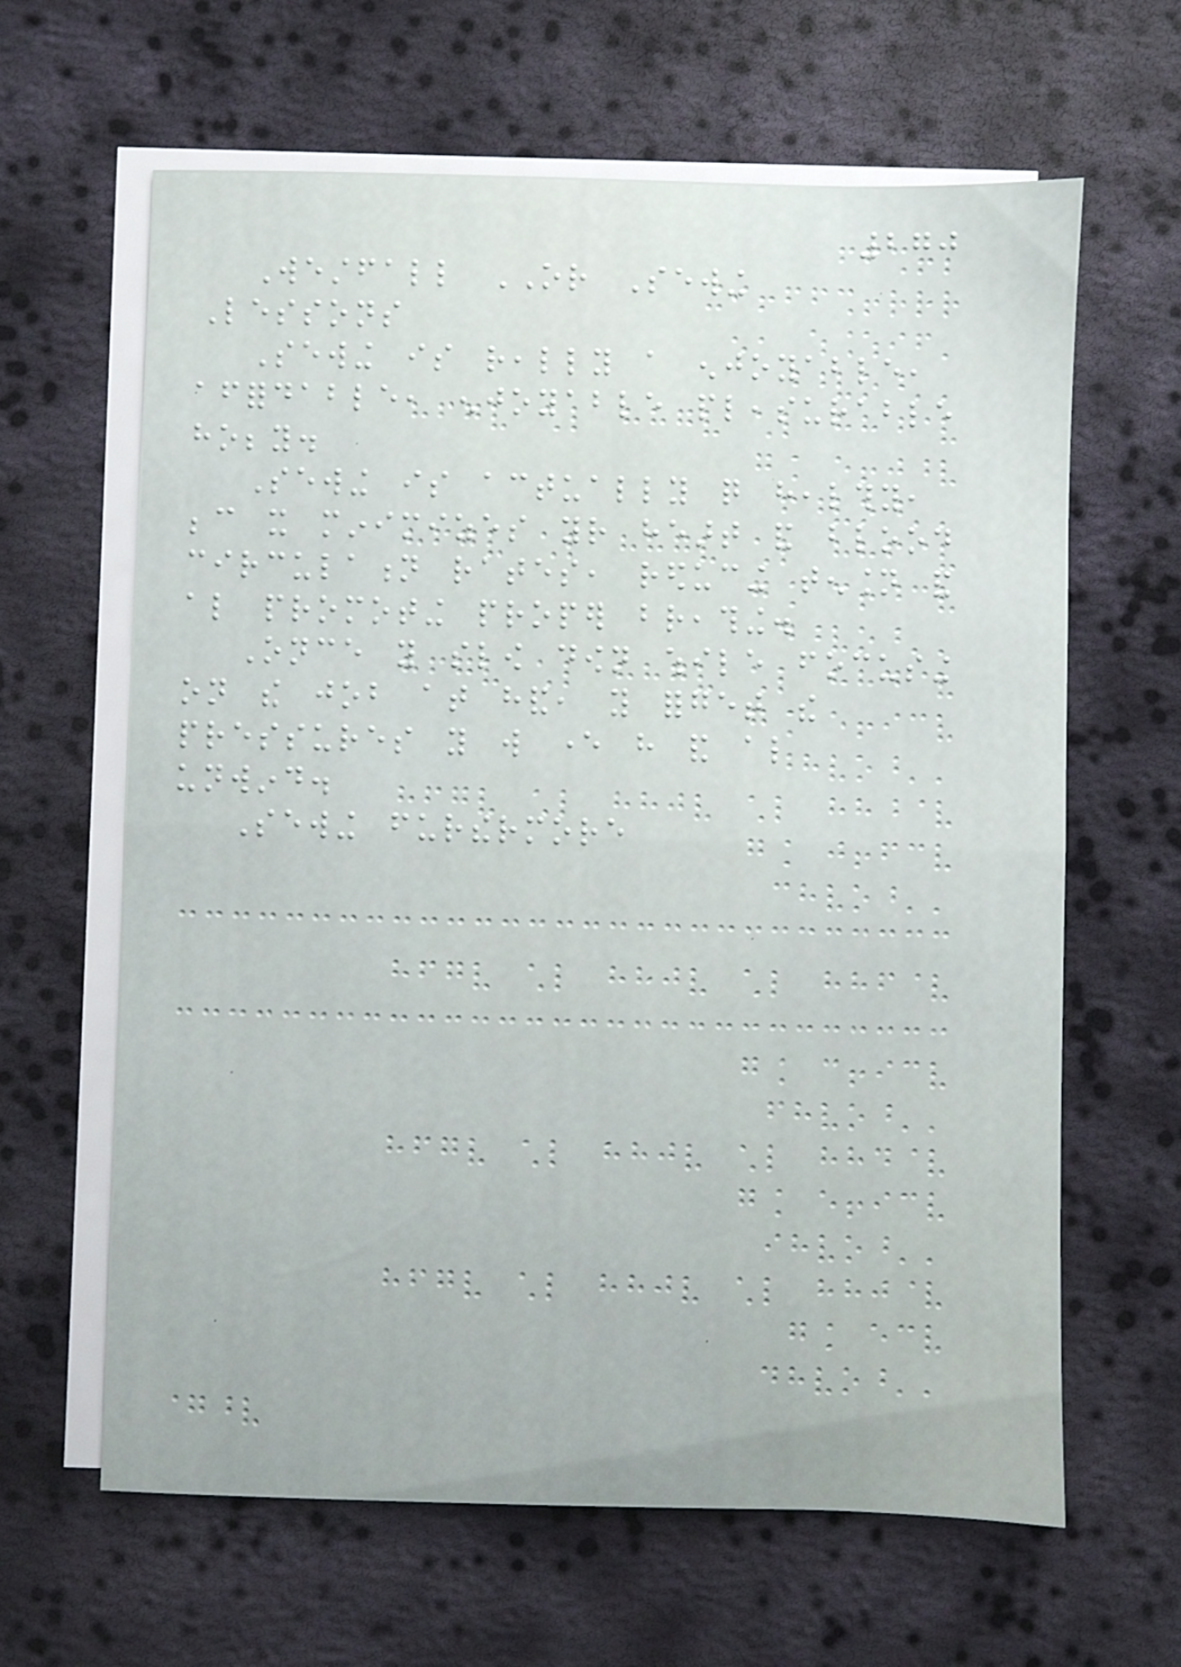270
Westfall OR Sewing
Lessons
Sewing is really a enjoyable,
affordable, enjoyable pleasurable
hobby.
Sewing is actually quite healthy,
because it minimizes your heart and blood
circulation rates, reducing tension and
also promoting proper breathing.
Once you slow down while focusing
on the job at hand, you forget the
pressures you will ever have and also
unwind.
Sewing furthermore
